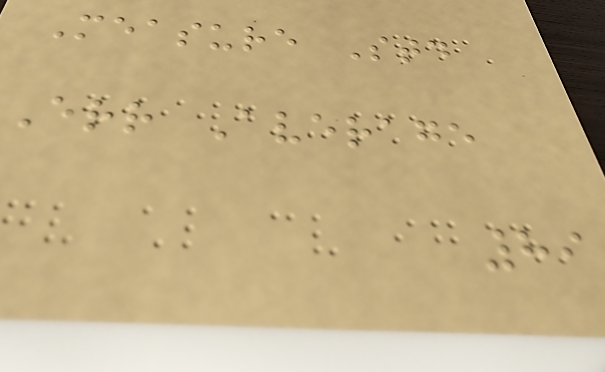Measure Std
Err Average
89
